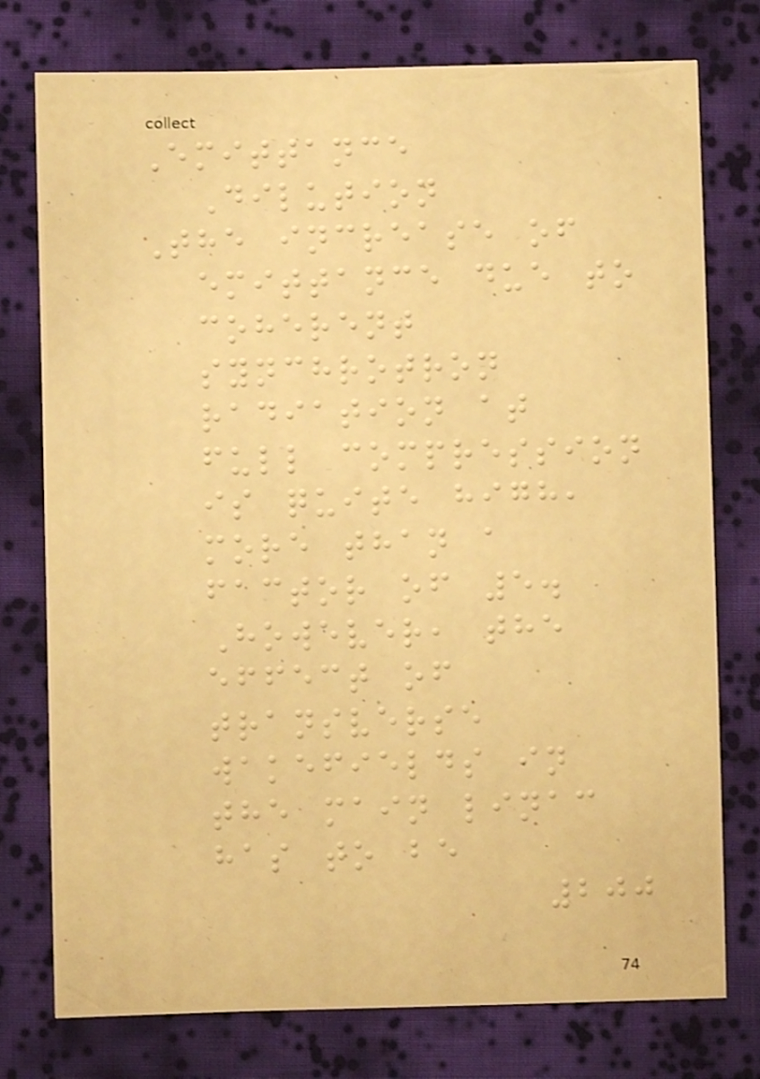Emittance
Dilution
The increase of
emittance due to
coherent
synchrotron
radiation at
full compression
is quite high,
more than a
factor of 5.
However, the
effect of
transverse
wakefields in
the main linac
has to be
200
